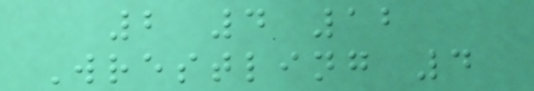2 4 12
Wrestling 4
